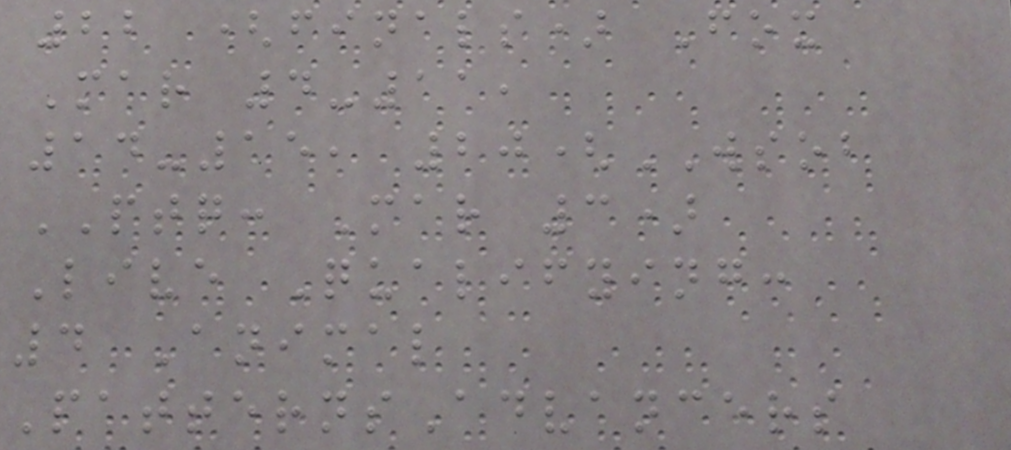22 (finals) Fox
Mar 4-11,
14-15, 20(WSOB
PTQ: Mar 3)
Live Qualifying:
4 Animal
PatternsAdvancers
